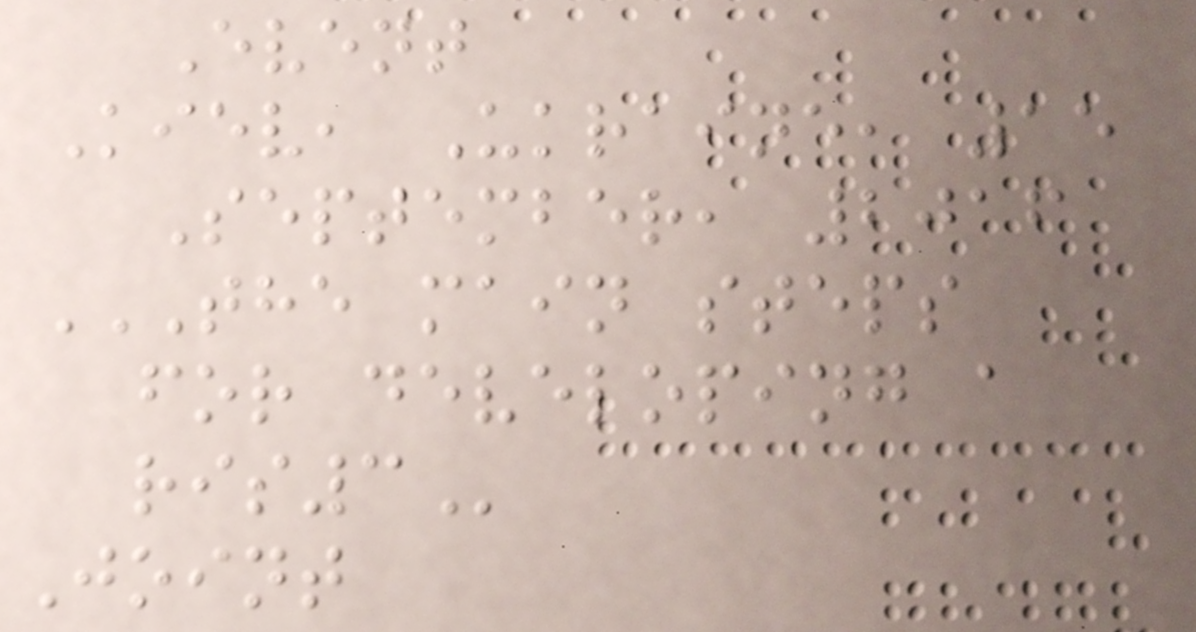Event
Kiev, Ukraine, 15
September, 2016
THE MAIN STEPS
FOR DEVELOPING A
RIS3
Joint
